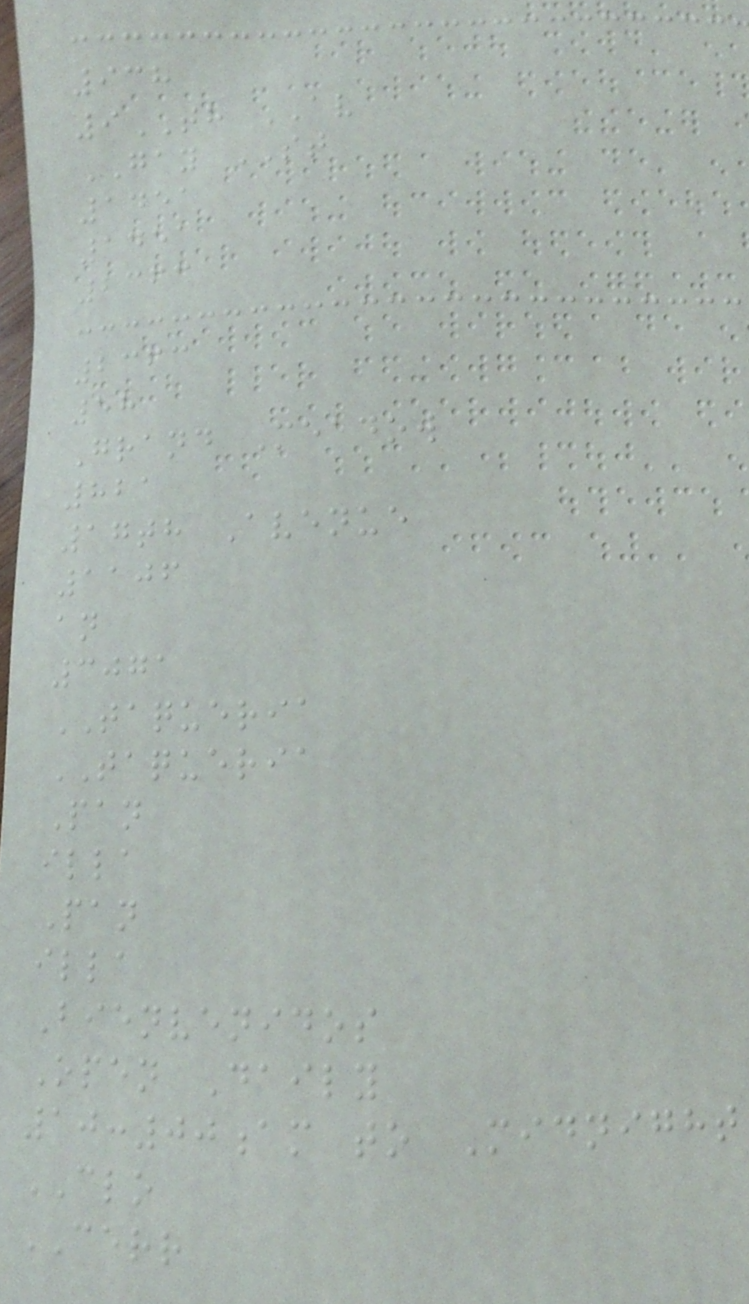938
9TH AV
GAY ST
1451
1451
2363
2363
58
Grand Meadow
821
17th Avenue
1106
an
3071
TAQUERIA
TAQUERIA
Pan
illa
Pan
illa
Bienvenidos
Open Daily
10:00am to Midnight
CLO
CERR
